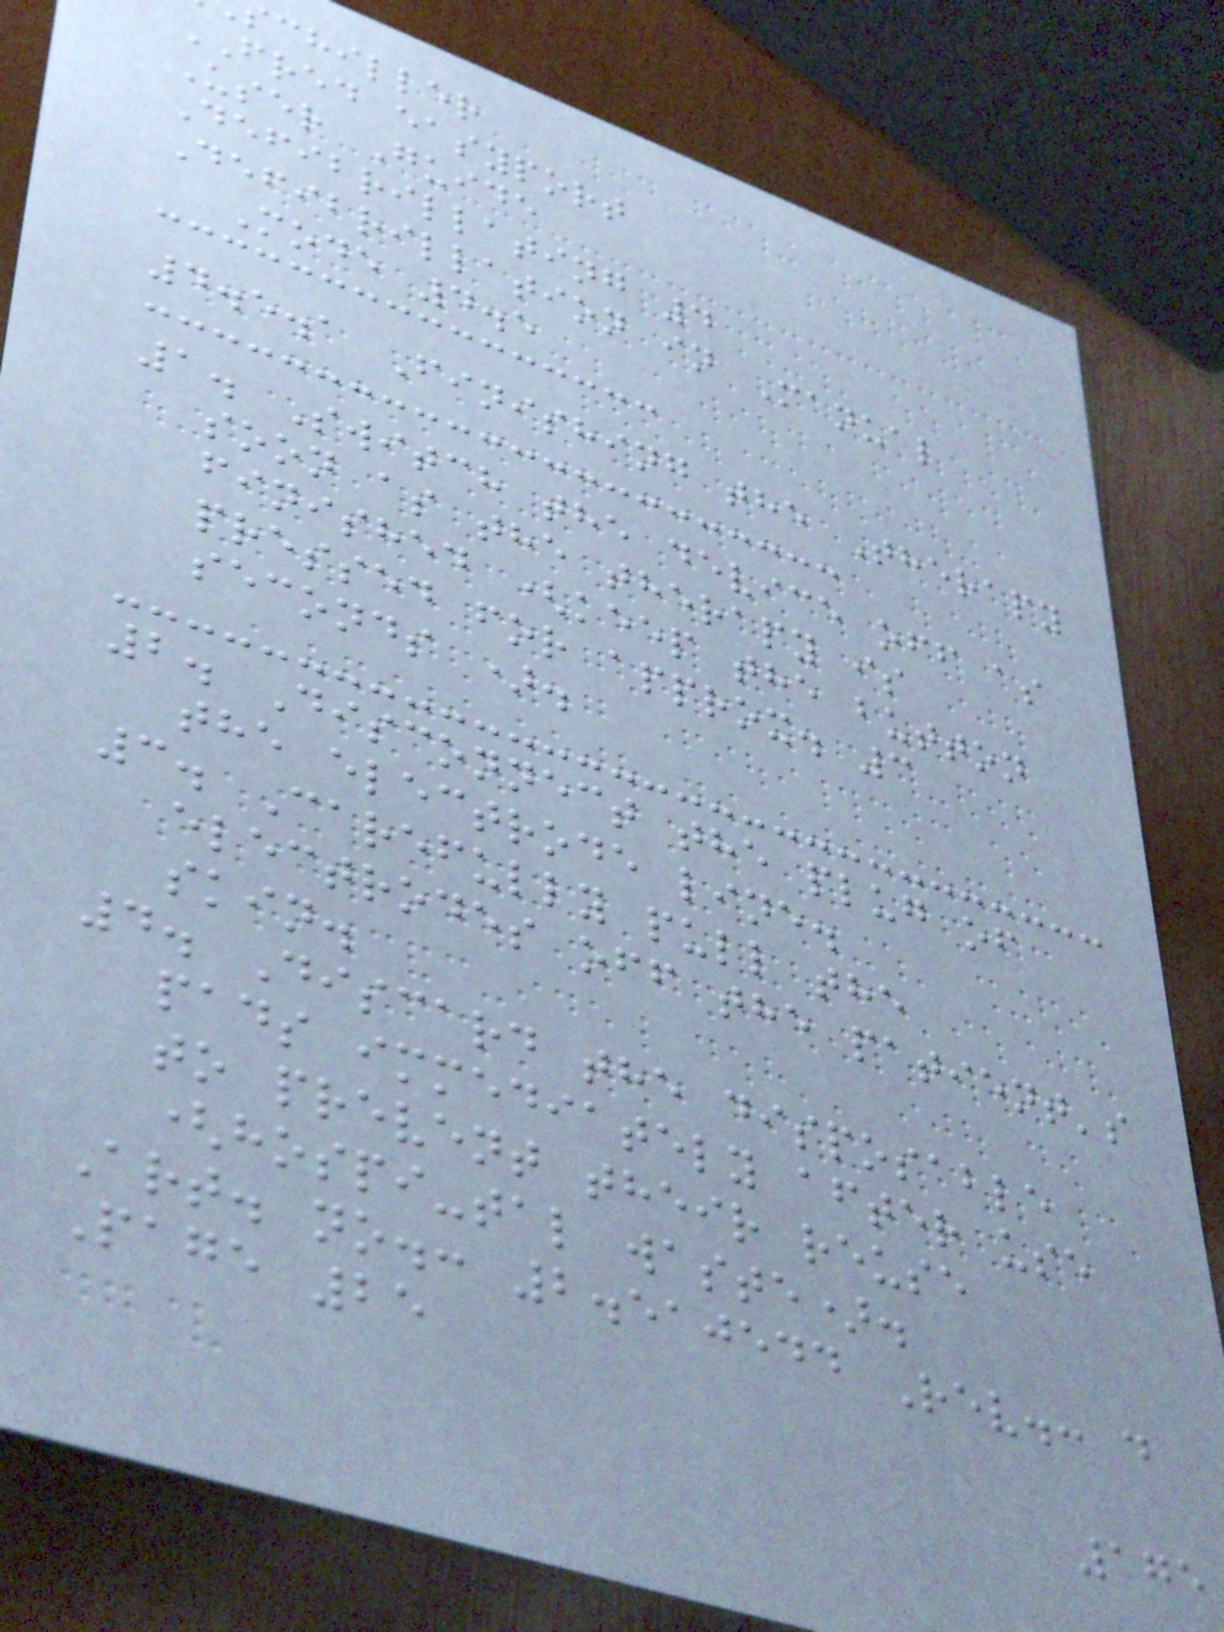chiller
FRED easyport
User Guide
Defibrillating 4
Defibrillation in Manual
Mode 4.5
4.5.1 Finishing the Therapy
1. Switch the device off as
soon as the therapy is
finished (keep the button
pressed for approx. 3
seconds ).
2. Disconnect the plug of
the electrode line.
3. Carefully pull the
electrodes off the patient's
skin.
4. Discard the disposable
pads immediately after use
to prevent their reuse
(hospi-tal waste).
Art. no.: 2.510544 Rev.: d
Page 25
175
